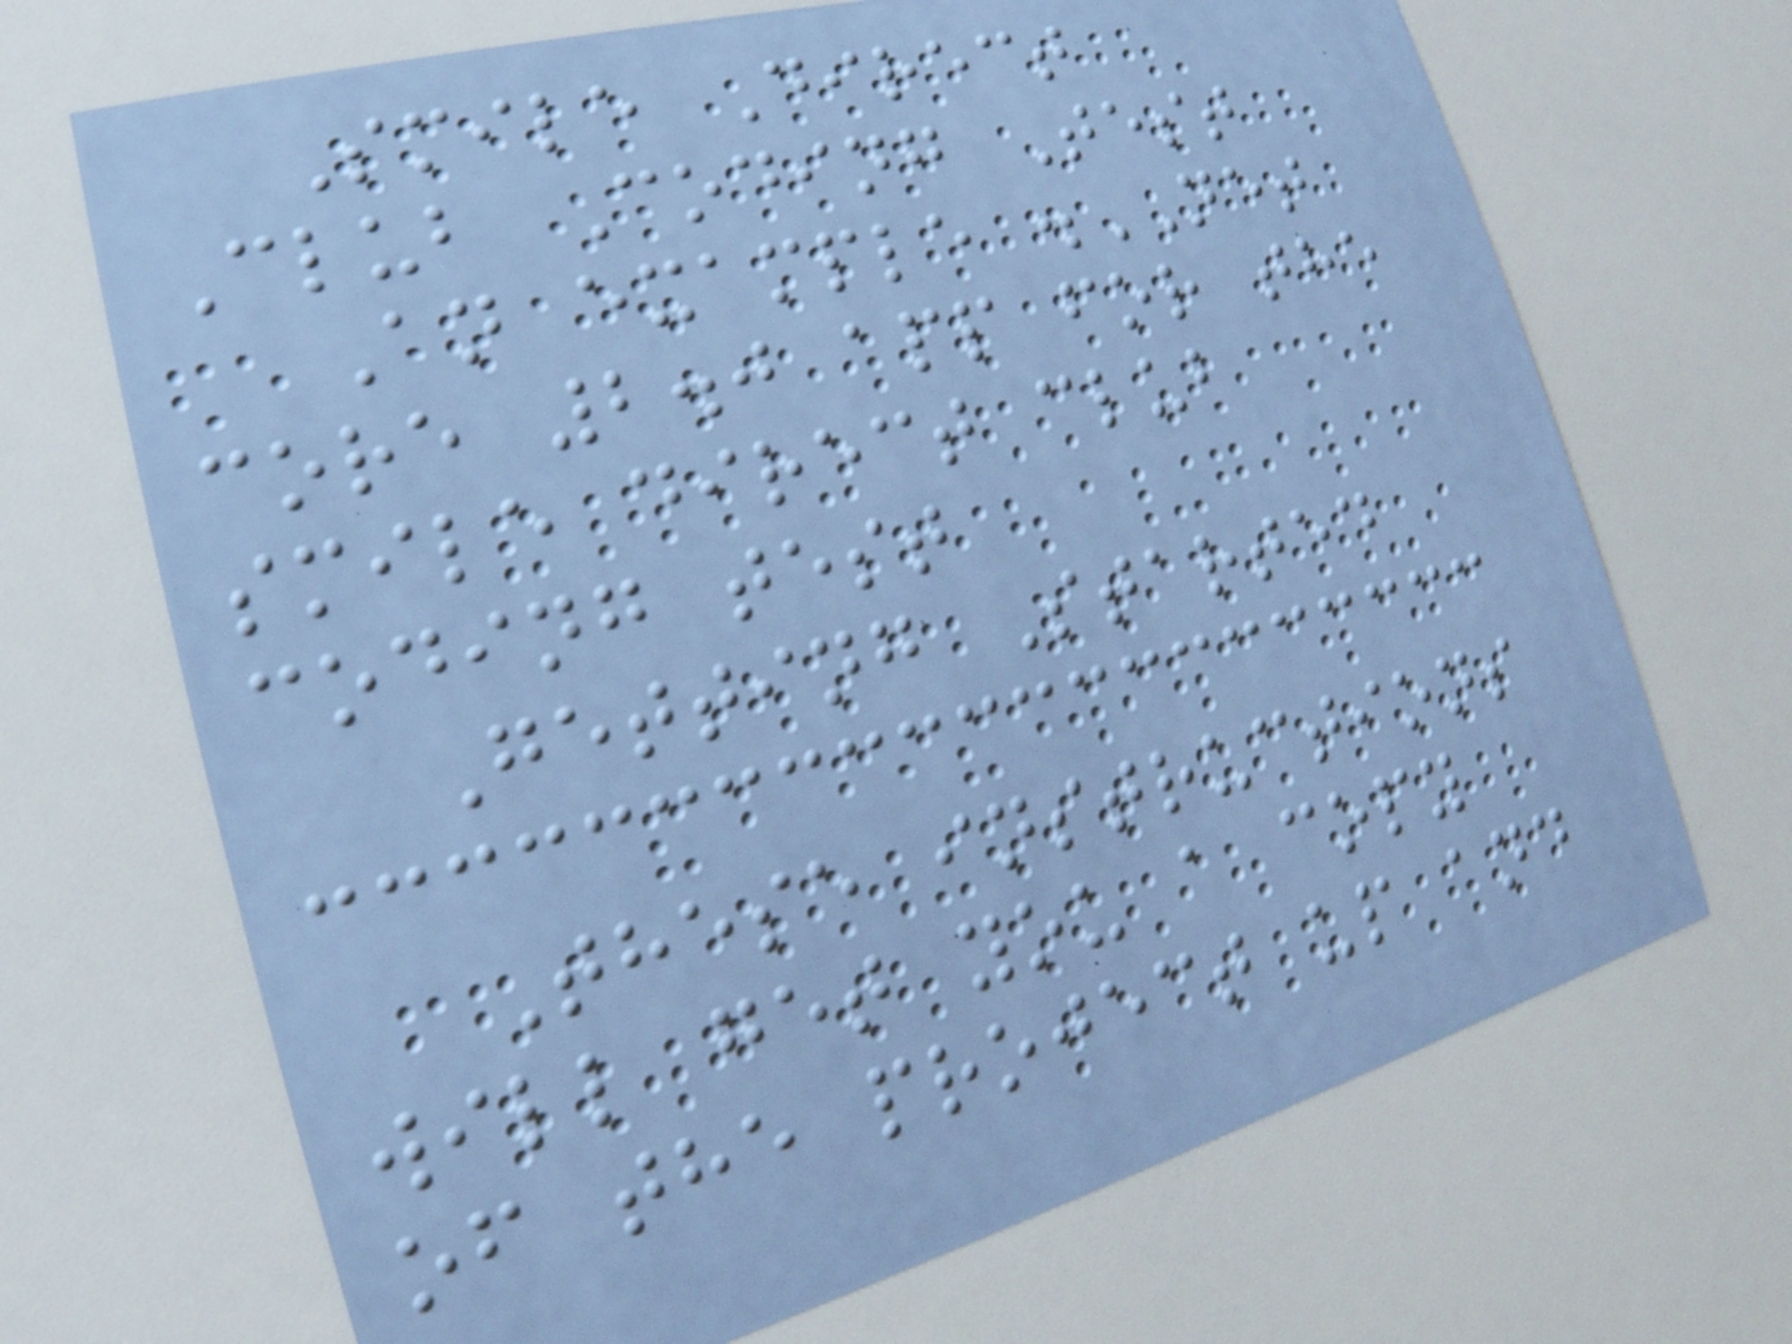Smile Direct
Club Coding Test
An example .NET
core 2.0 app for the
smile direct club
coding test
Getting Started
These instructions
will get you a copy
of the project up and
